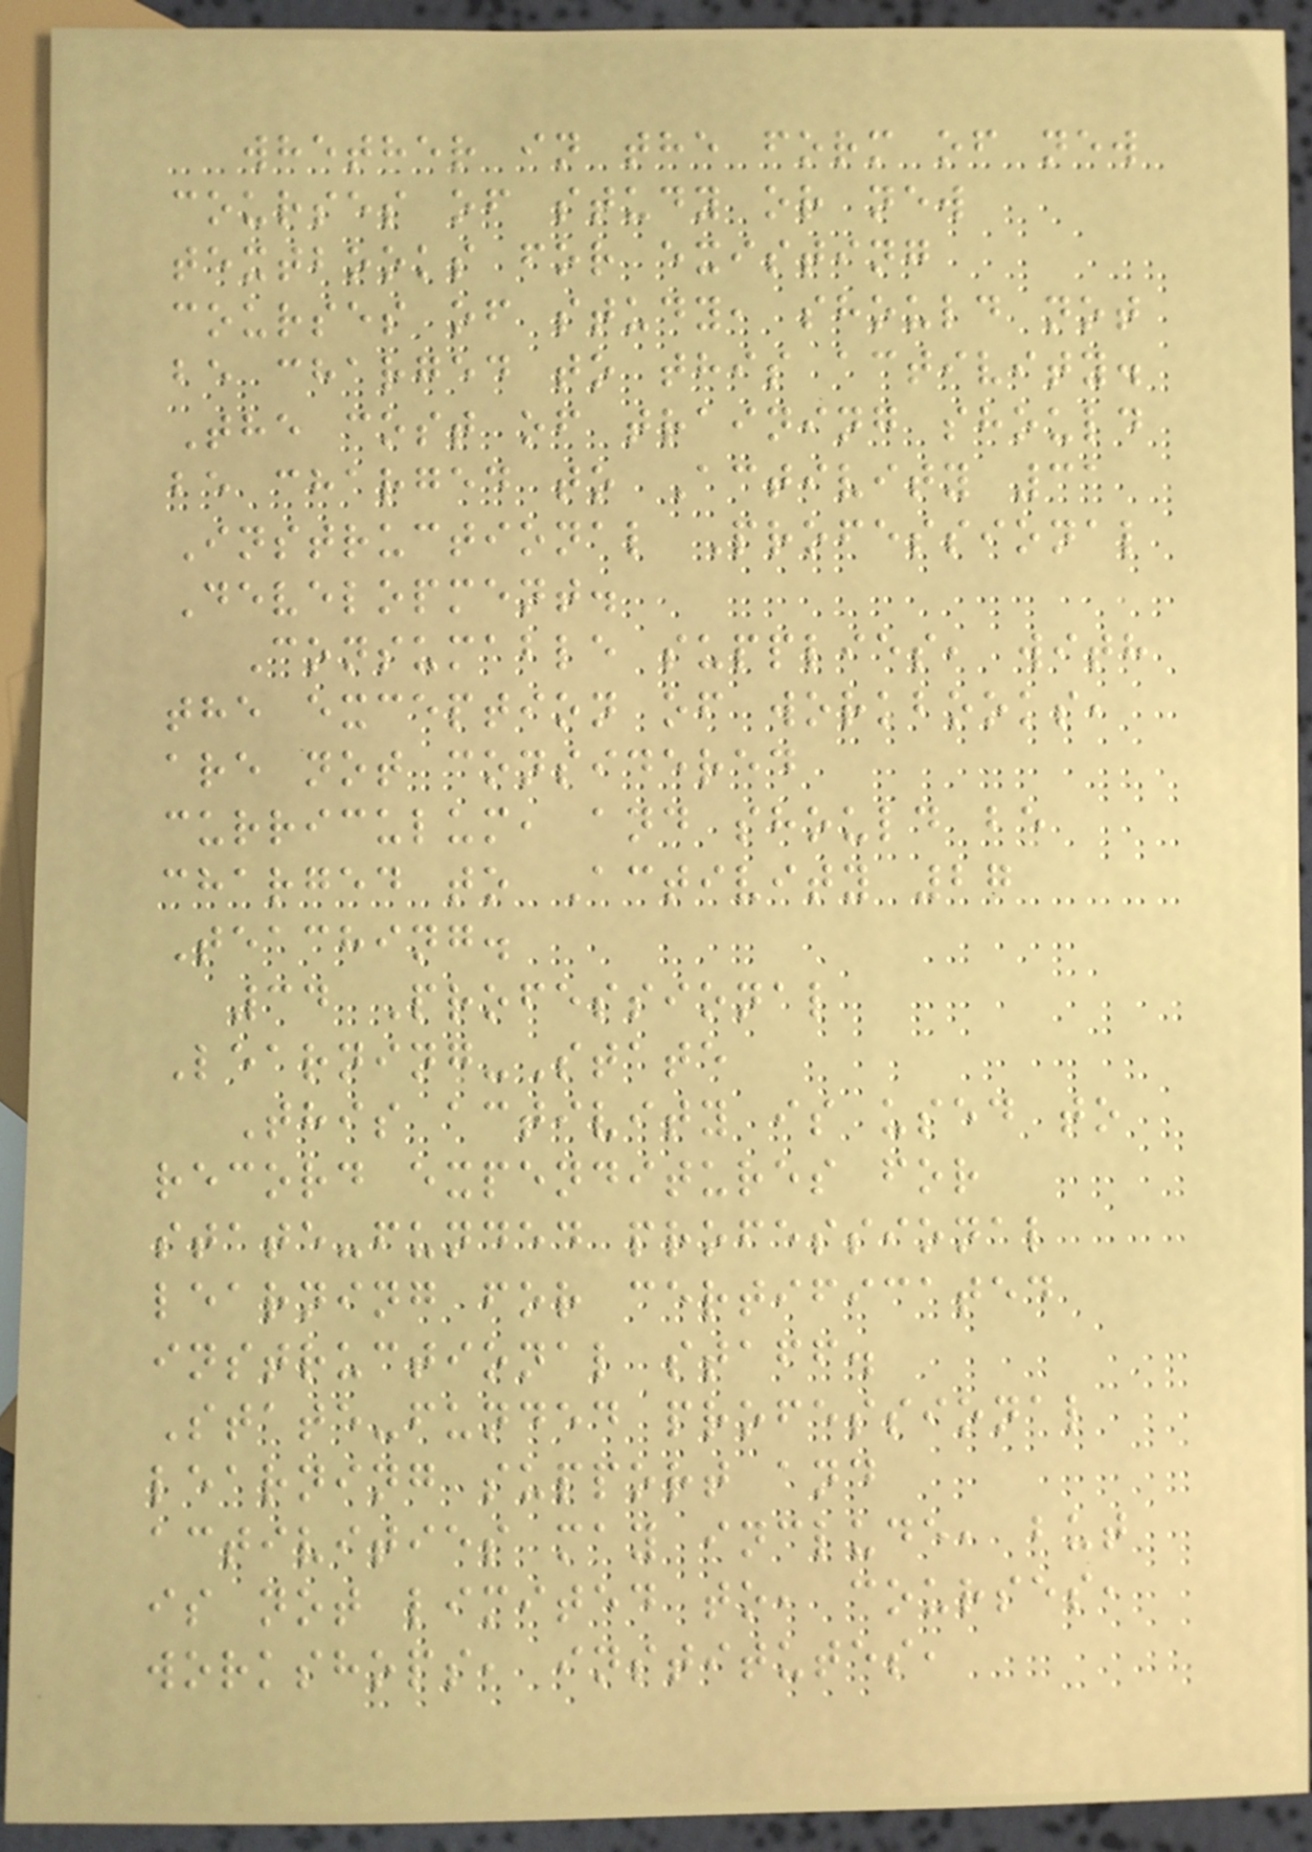whether in the form of new
courses of study or new
textbooks for existing
courses of study, should not
be charged to this activity.
The cost of training should
be charged to Activity 31
Instructional Professional
Development.
Consumable supplies, with
the exception of workbooks,
are not considered
curriculum, and should be
charged to Activity 27
Teaching.
34 Professional
Learning-State
This activity is used to
record expenditures for
state-funded professional
learning for certificated
instructional staff.
State-funded professional
learning support and
activities may include, but
is not limited to, courses,
workshops, institutes,
